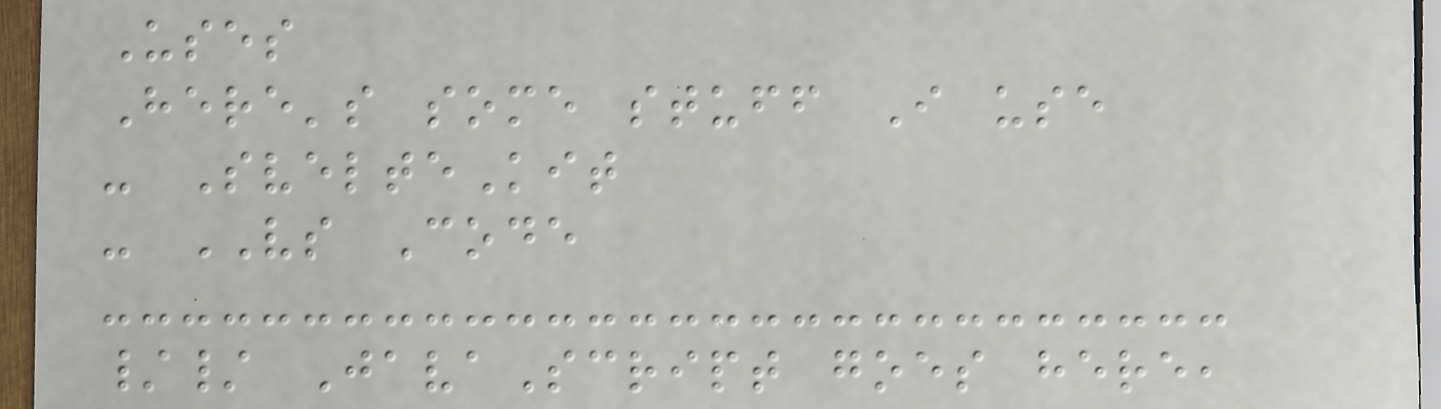Uses
Here's some stuff I use
- SvelteKit
- VS Code
// JavaScript goes here,
